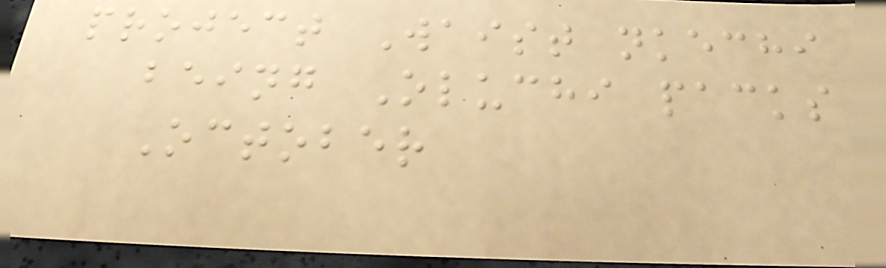project Waist nkechi
being Oluchi packs
October
